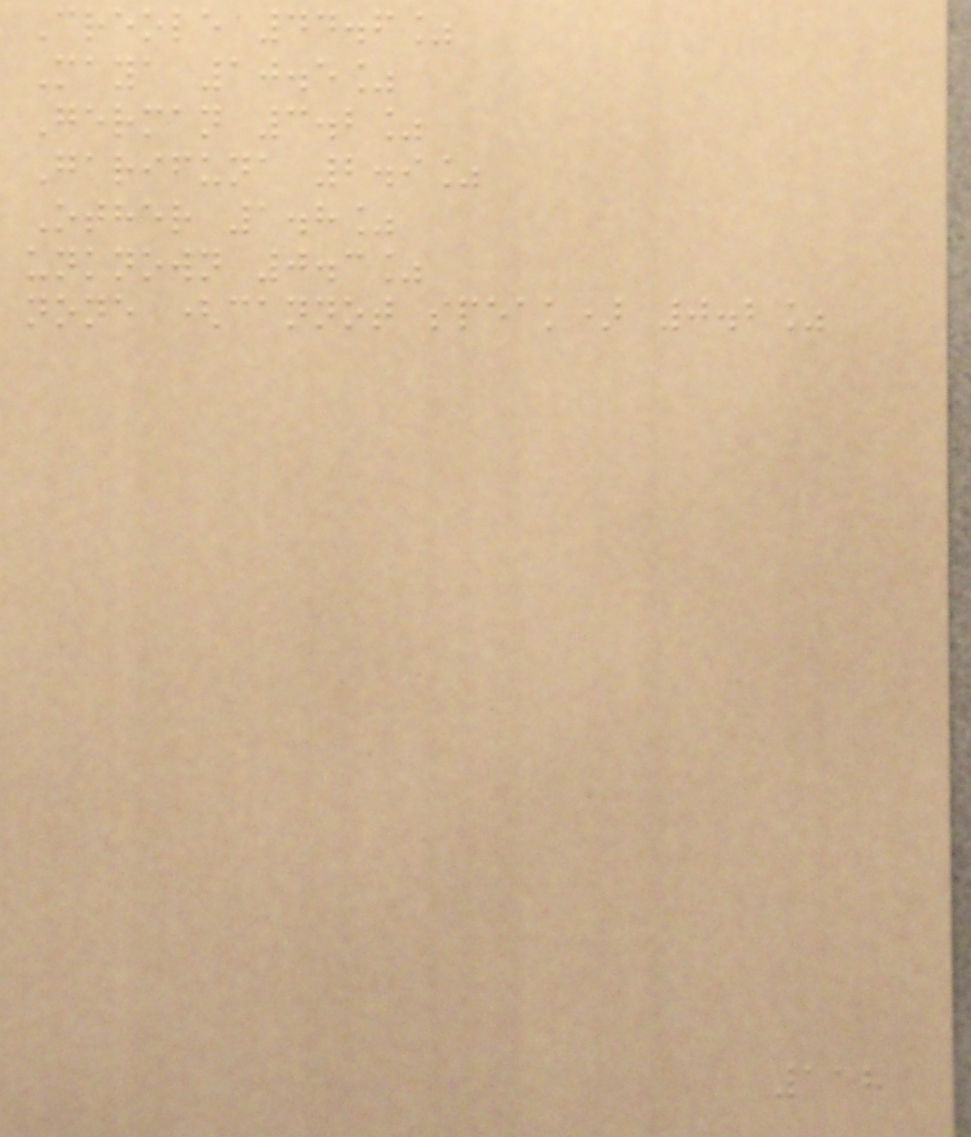Creole 44.6%
Maya 10.5%
German 3.2%
Garifuna 2.9%
Other 1.8%
unknown 0.3%
none (cannot speak) 0.2%
118
